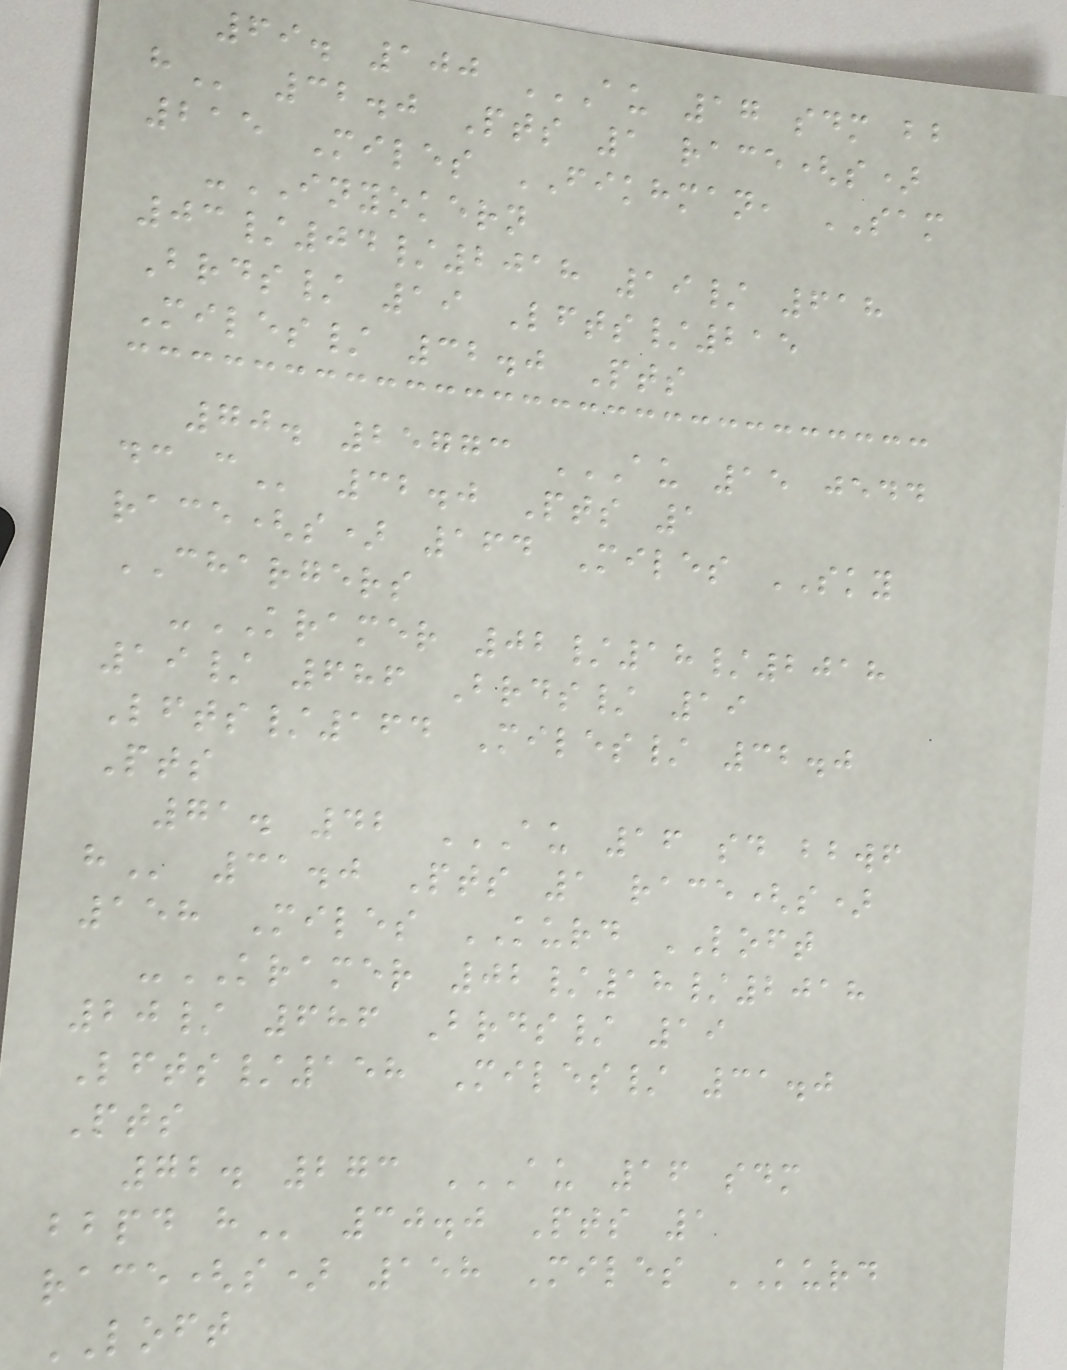69. 100 AU 17 SDM BB
H 32.0 Pts 1 race(s)
215 Miles FIKHMAN, SAM
-INYOKERN
03/04/2018 19/ 618
Brds/ 19 Lfts/215
Miles/ 32.0 Pts
70. 25773 AU 15 JEDD
DC C 32.0 Pts 1
race(s) 164 Miles SKY
CHARGERS
-KRAMER 02/18/2018
19/ 686 Brds/ 19
Lfts/164 Miles/ 32.0
Pts
71. 42 AU 16 SD BBWF
H 31.0 Pts 1 race(s)
158 Miles KURD LOFT
-KRAMER 02/18/2018
20/ 686 Brds/ 19
Lfts/158 Miles/ 31.0
Pts
72. 273 AU 16 SDM
BBPD H 30.0 Pts 1
race(s) 158 Miles KURD
LOFT
